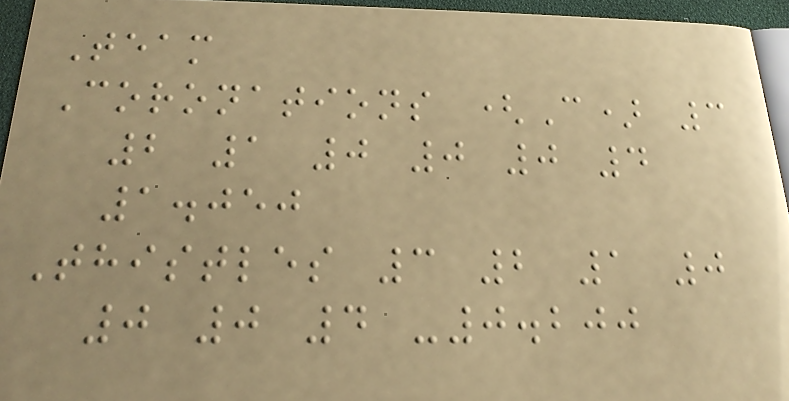Team
Coronations (C) 3
2 1 0 0 0 4
1.050
Thistles 3 2 1 0
0 0 4 -0.200
